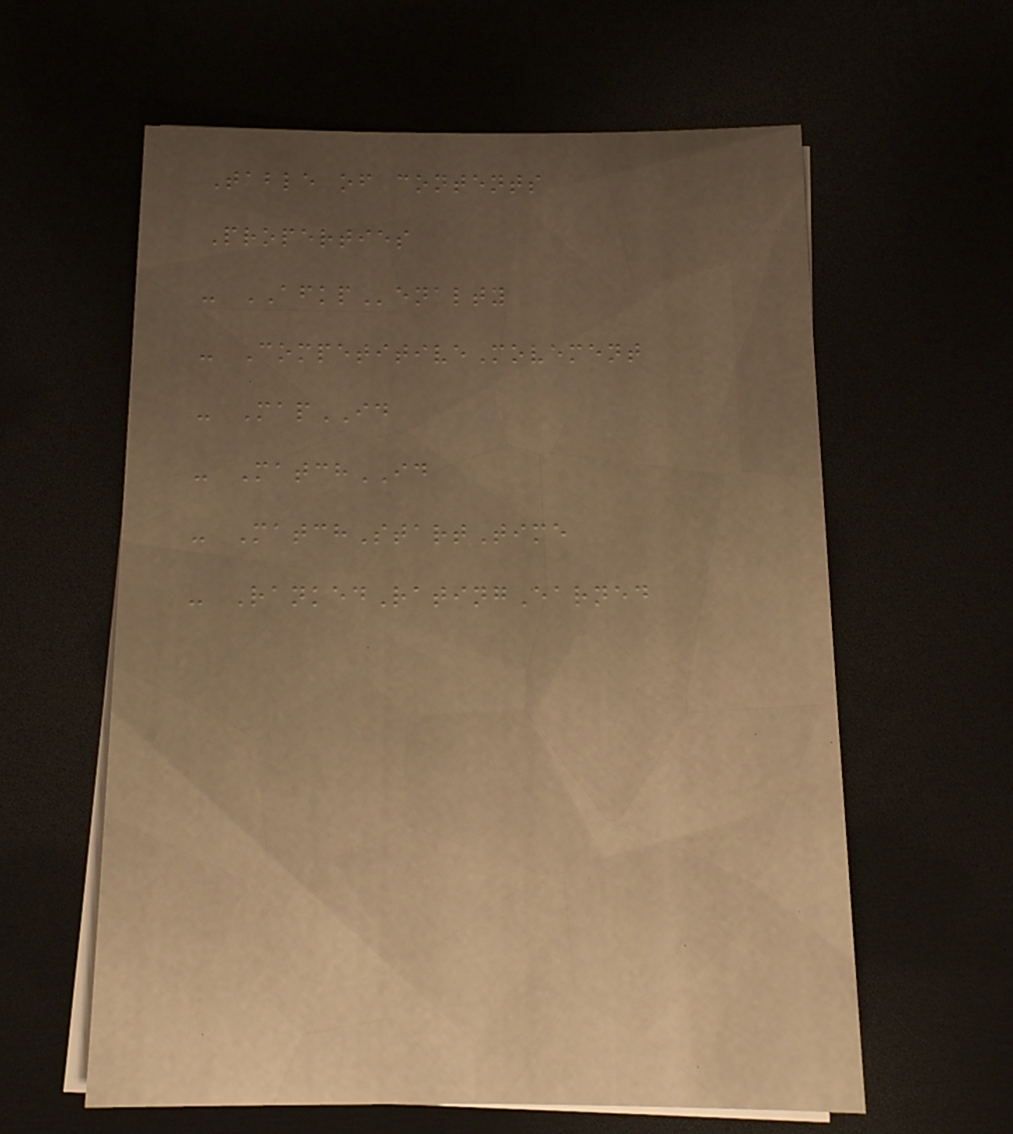Table of contents
Properties
- AFKPenalty
- CompetitiveMovement
- MapID
- MatchID
- MatchStartTime
- RankedRatingEarned
